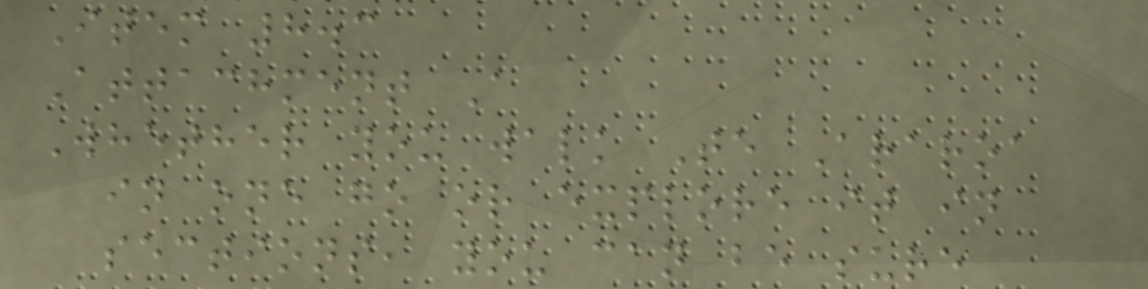Item 8.3
Attachment A
Whether you walk Te Araroa
in one go or explore it in
sections, you can be sure
